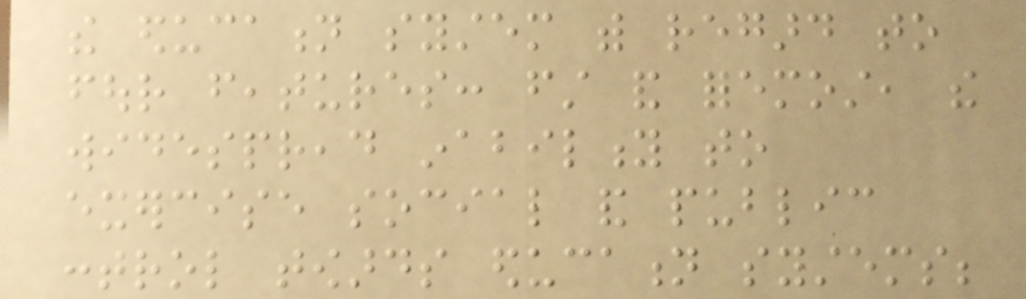the education system with regard to
four features: first and foremost, the
widespread inability to
exercise social and public
control towards education systems;
